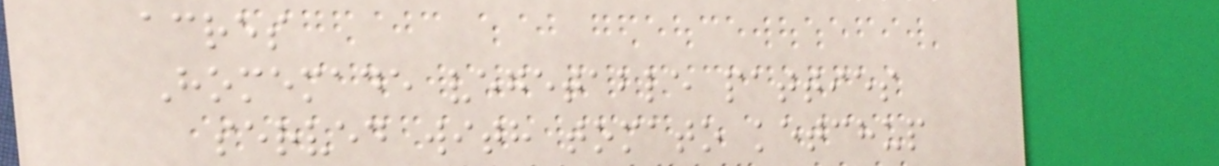acres
Homemade vegetable patties
served with tomato ketchup
